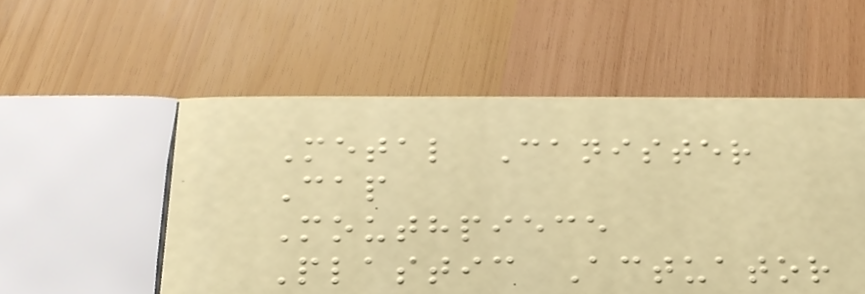Metal Canister
Cap
Mouthpiece
Plastic Actuator
